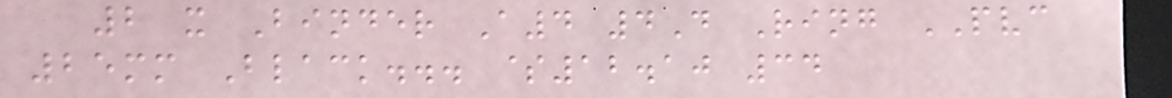2 x Binder A4 4D Ring PVC
25mm Black... $12.10 34
